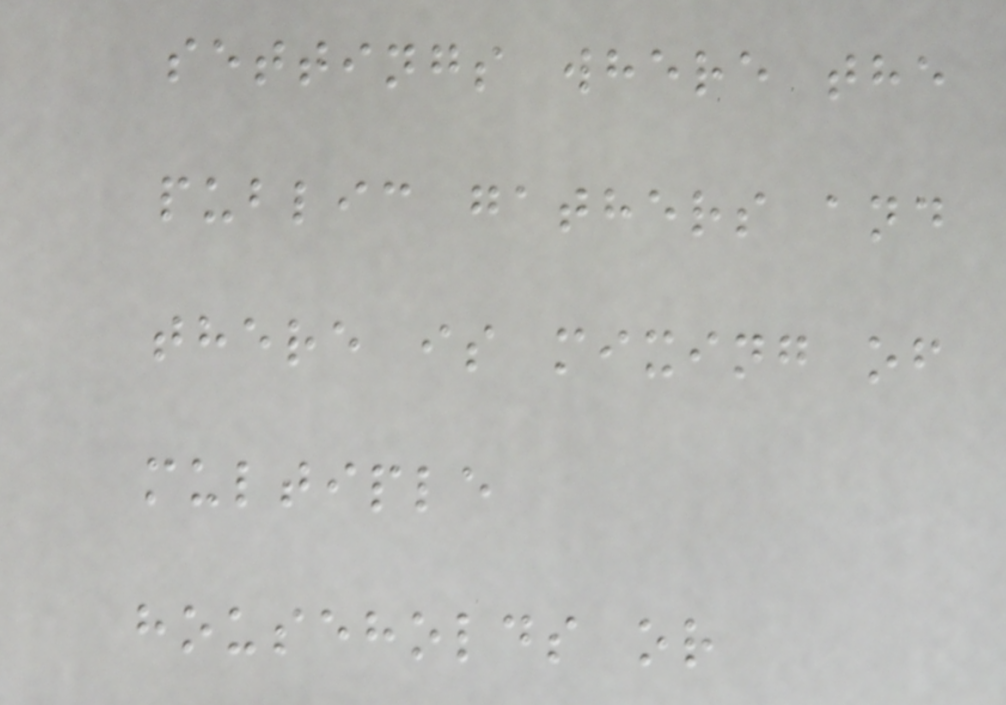settings where the
public gathers and
there is mixing of
multiple
households or
